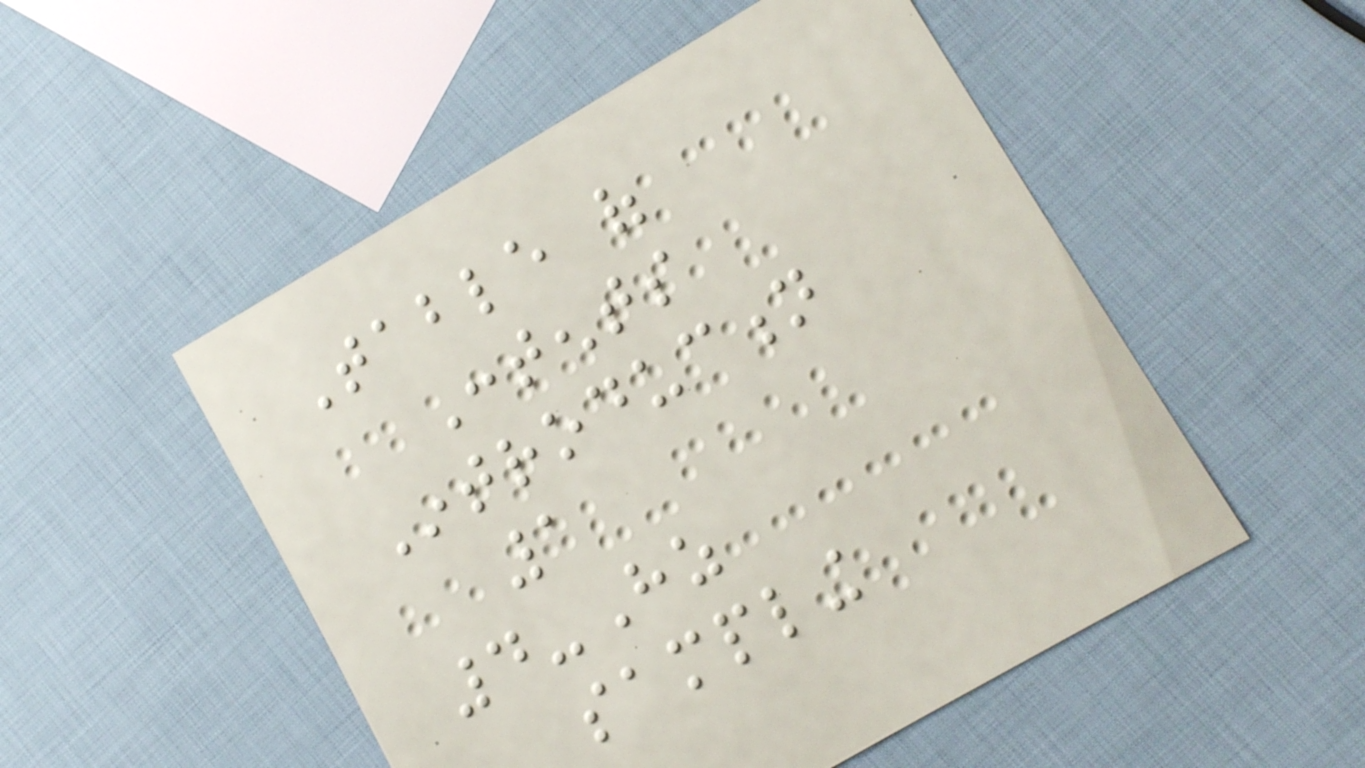Table of
Contents
Introduction
1
4-Hz
sampling
